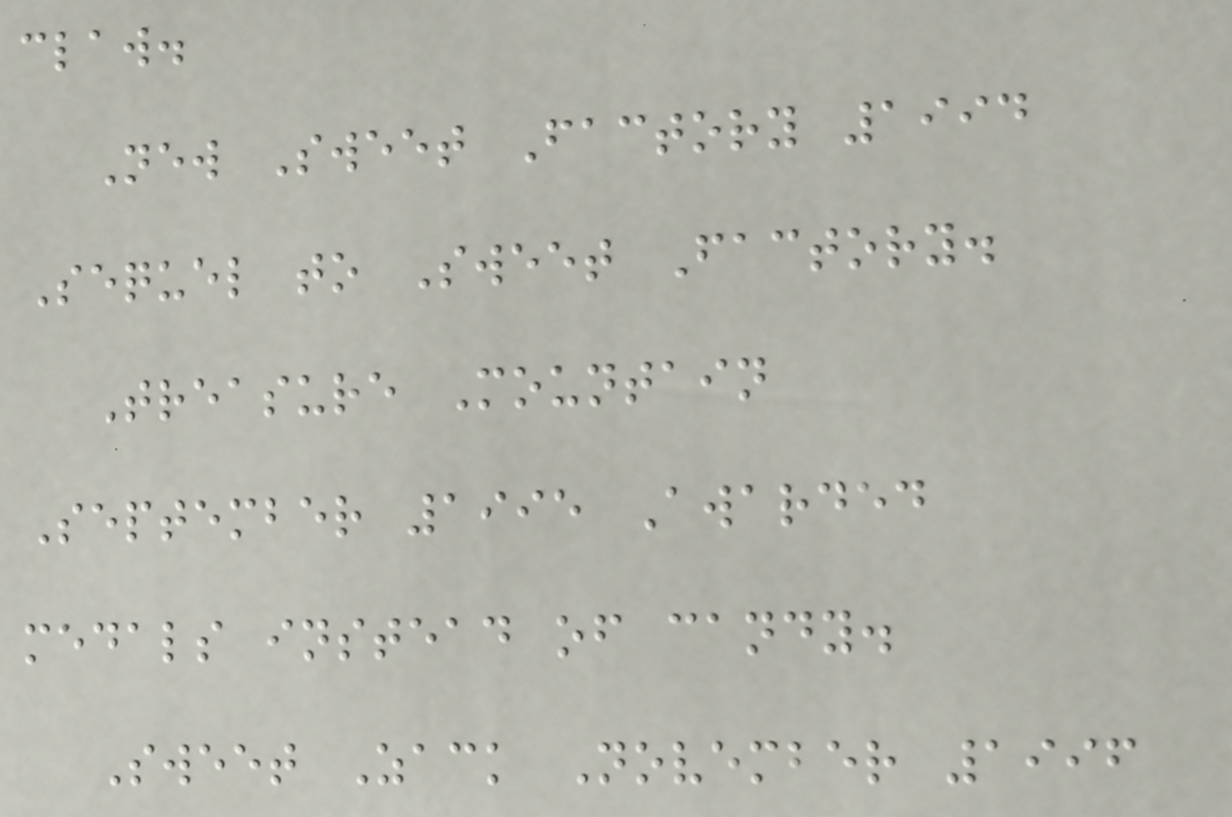claw.
New Sweet Factory 1994
Sequel to Sweet Factory.
Treasure Mountain
September 1995 Awarded
medals instead of candy.
Sweet Zack November 1996
